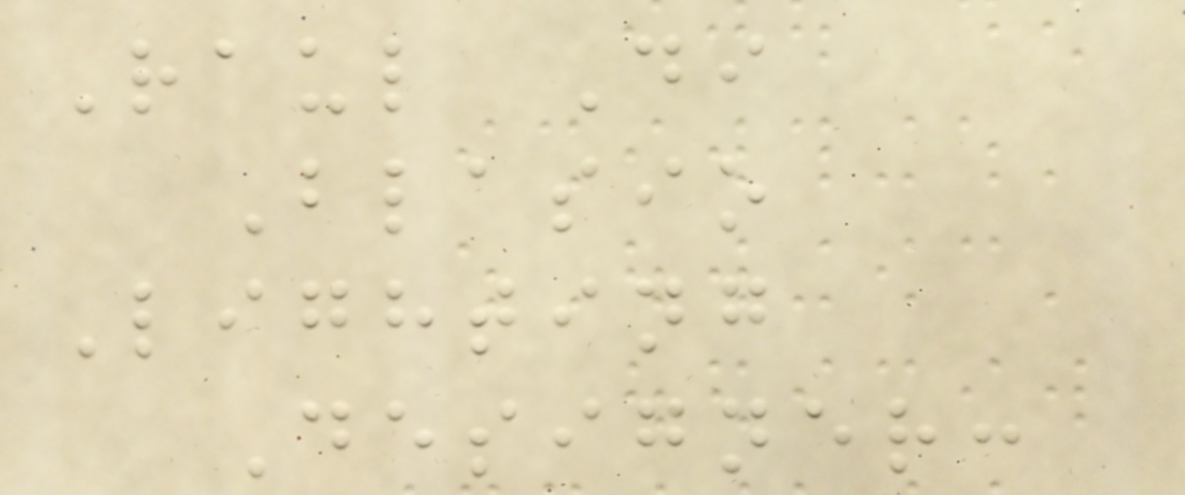Raul Di
Blasio
Lighting
Designer:
